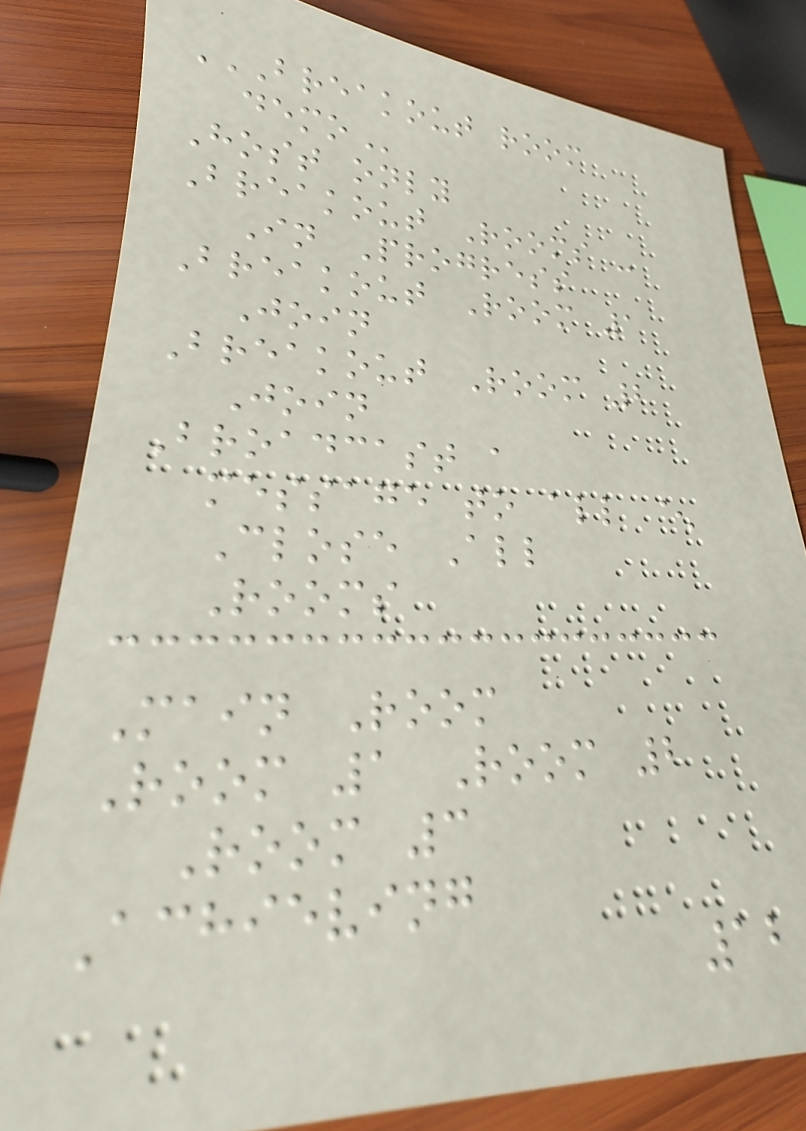BREAKOUT ROOM
DEMO
Host only
Breakout Rooms -
In Progress
Breakout Room 1
Join
Breakout Room 2
Join
Broadcast a
message to all ^
Close All
Rooms
Main Room
Room 1 Room 2
Room 3
Achieving
12
